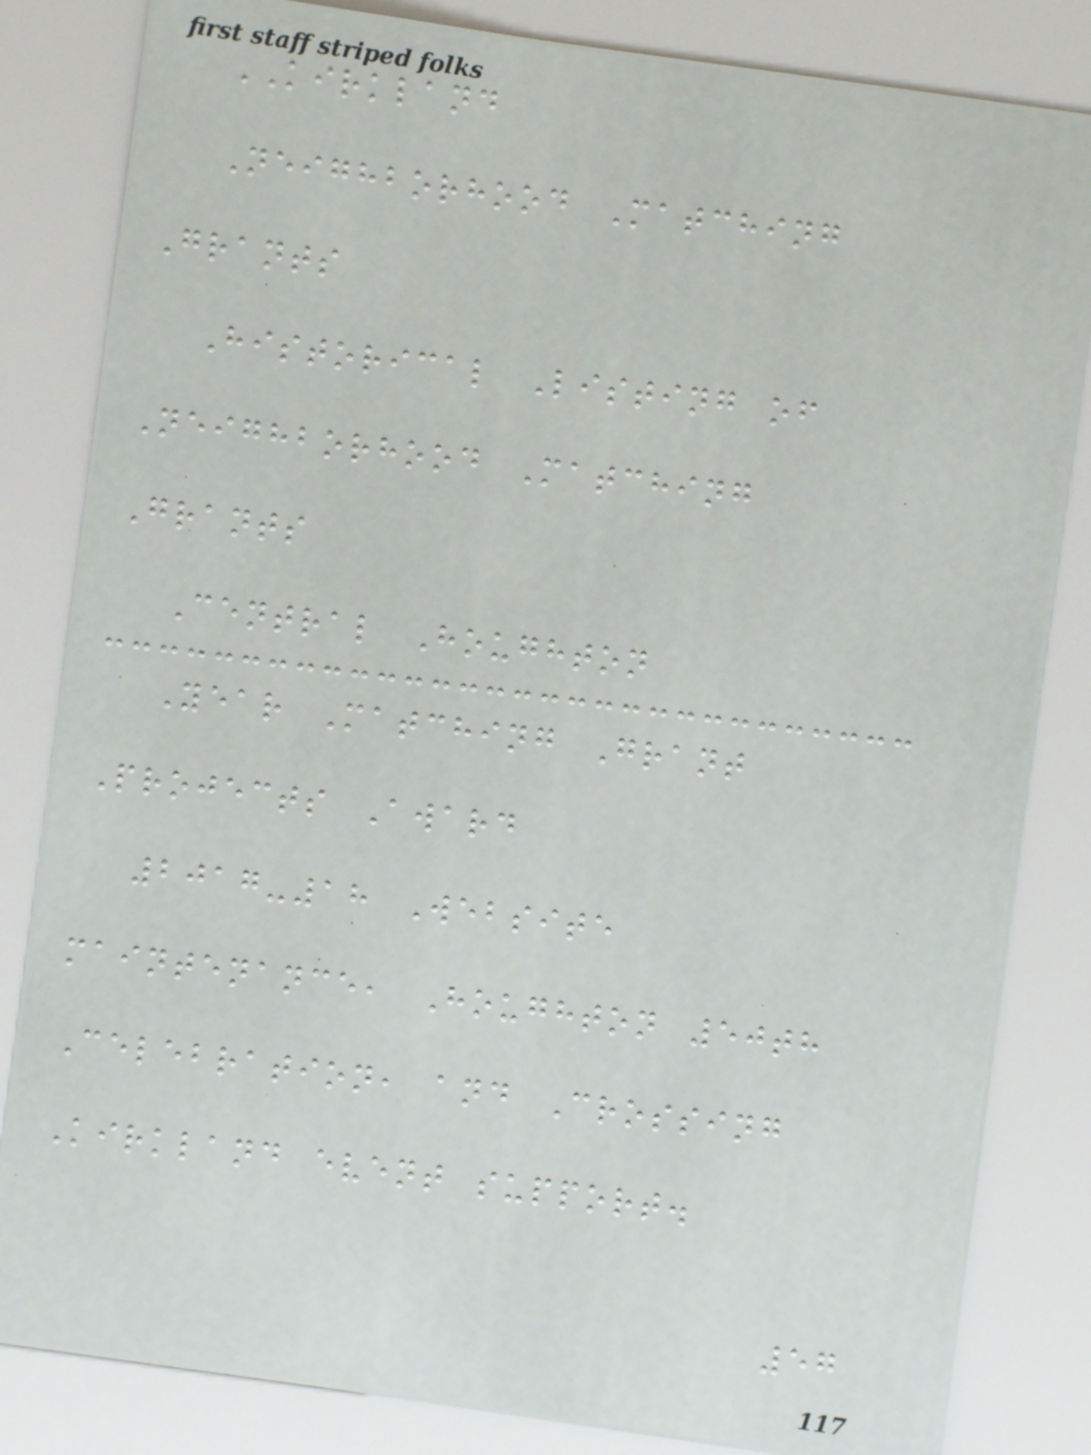KIRKLAND
Neighborhood Matching
Grants
Historical Listing of
Neighborhood Matching
Grants
Central Houghton
Year Matching Grant
Projects Award
2017-18 Website
maintenance, Houghton 50th
Celebration, and Crossing
Kirkland event support.
57
